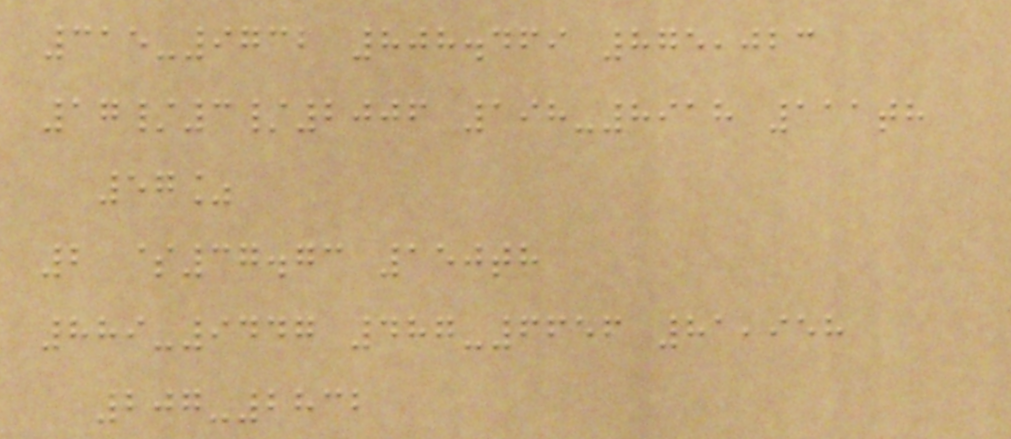315-9732 808.469 875,023
17/3/2006 198-8918 111th
57%
2 $37.73 150th
889-9447 487-6656 81,958
207-2832
